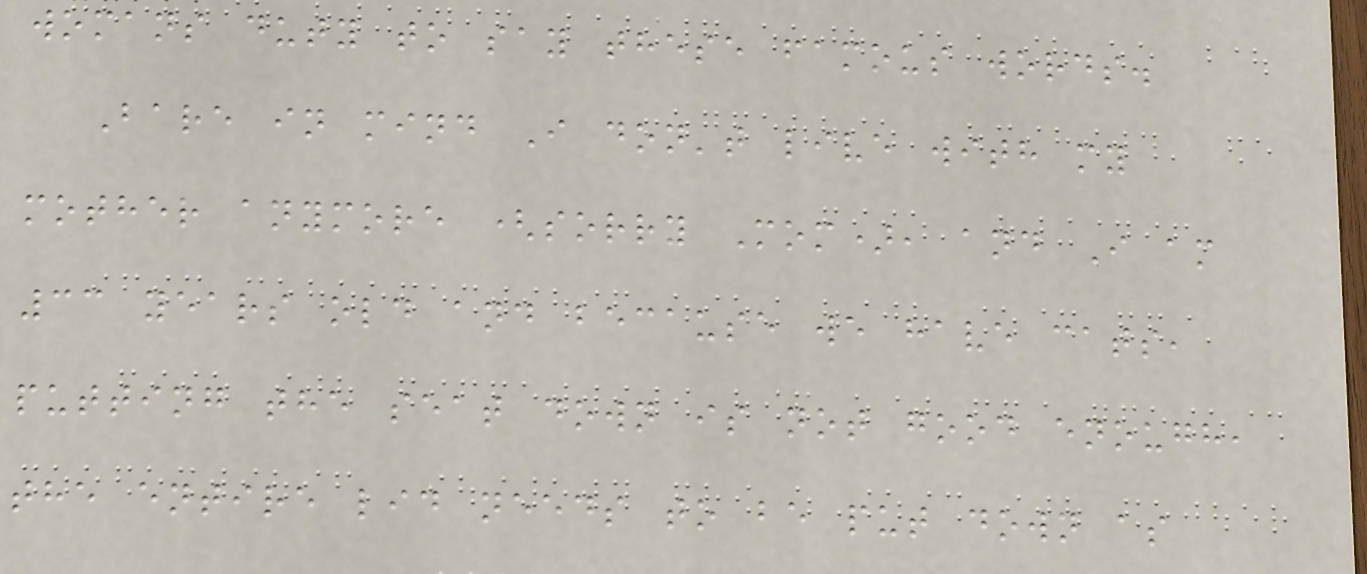womans duty to say these famous words.
Bare in mind I don't live with my
mother anymore (sorry Mom), and I am
33 years old and because we have cats,
putting the seat down is not good enough,
the entire lid needs to be put down as
